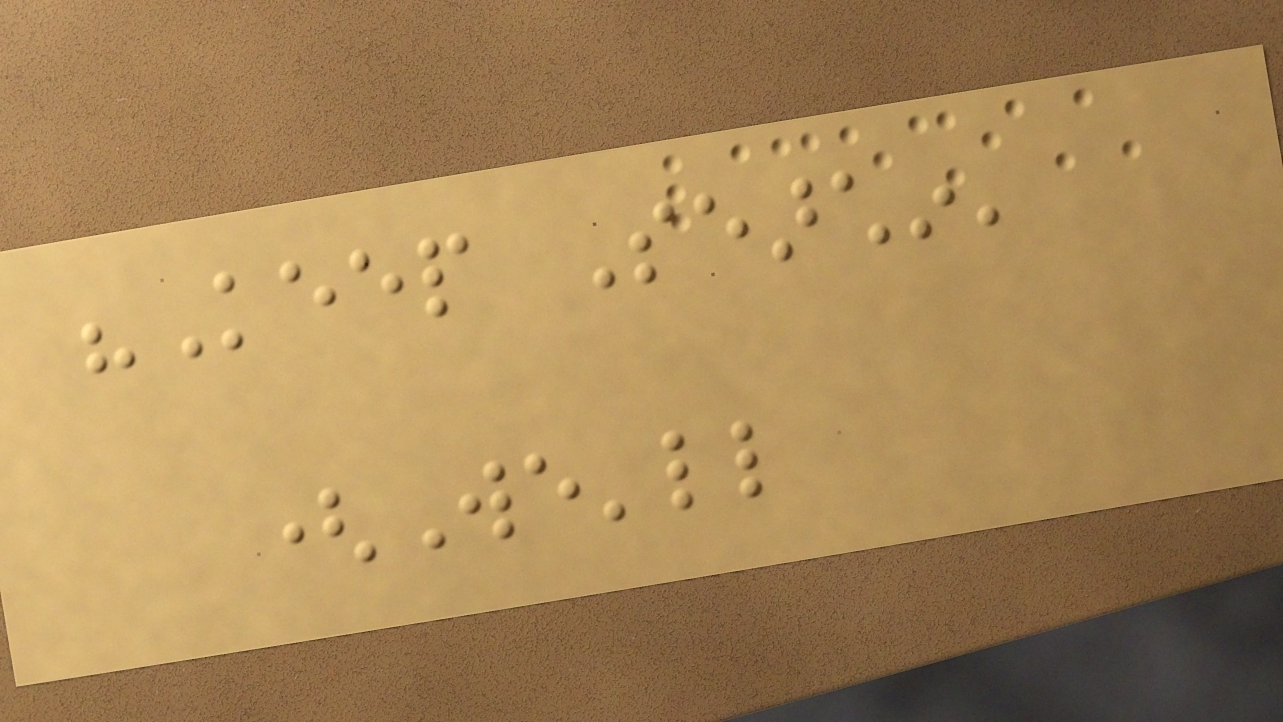"Keep Searchin'
(We'll
